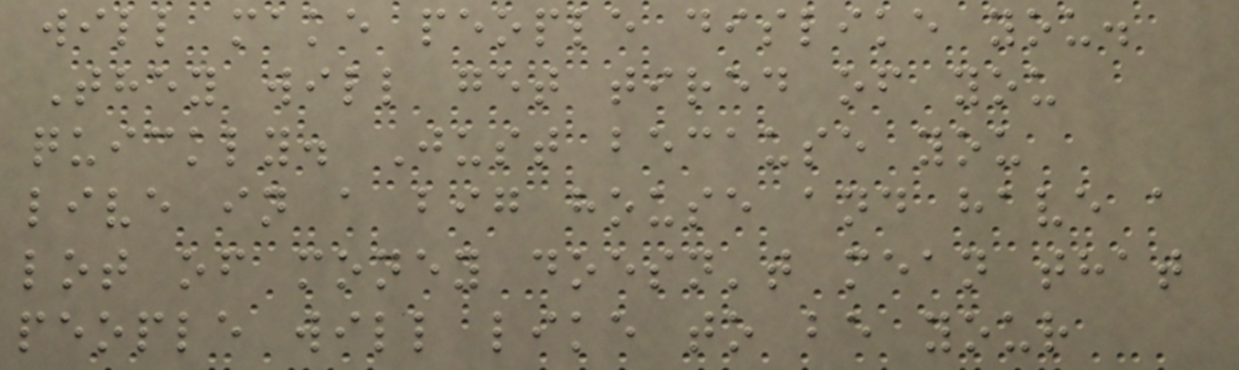will make people dislike you.
They will get tired of you
quickly. Just because you
live in a big house and have a
lot of money doesn't mean that
people will like to be your
